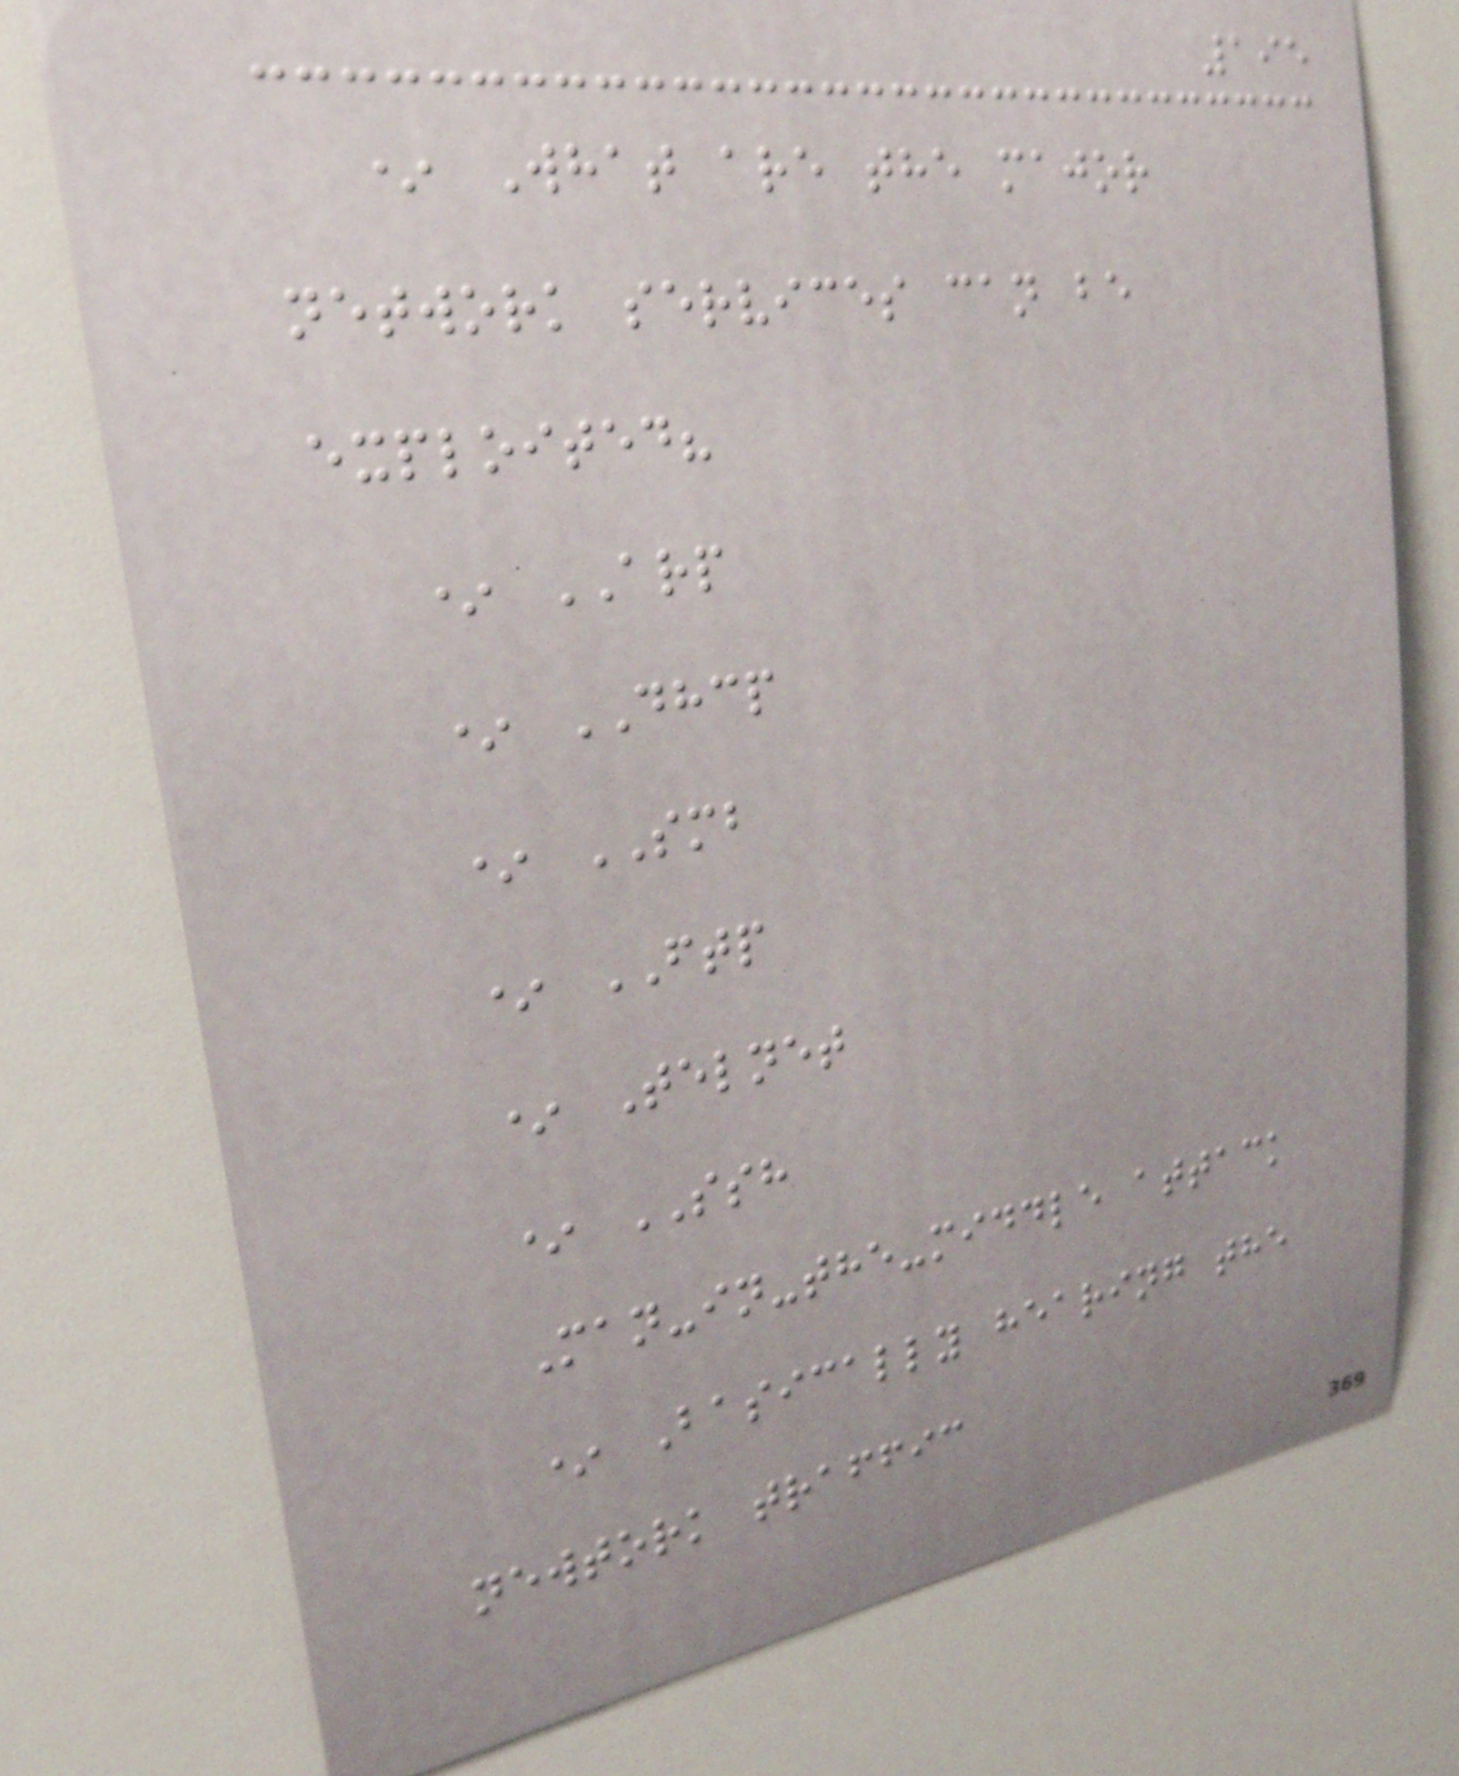195
* What are the major
network services can be
exploited?
* ARP
* DHCP
* SMB
* FTP
* Telnet
* SSH
Man-in-the-middle attack
* Basically hearing the
newtork traffic
